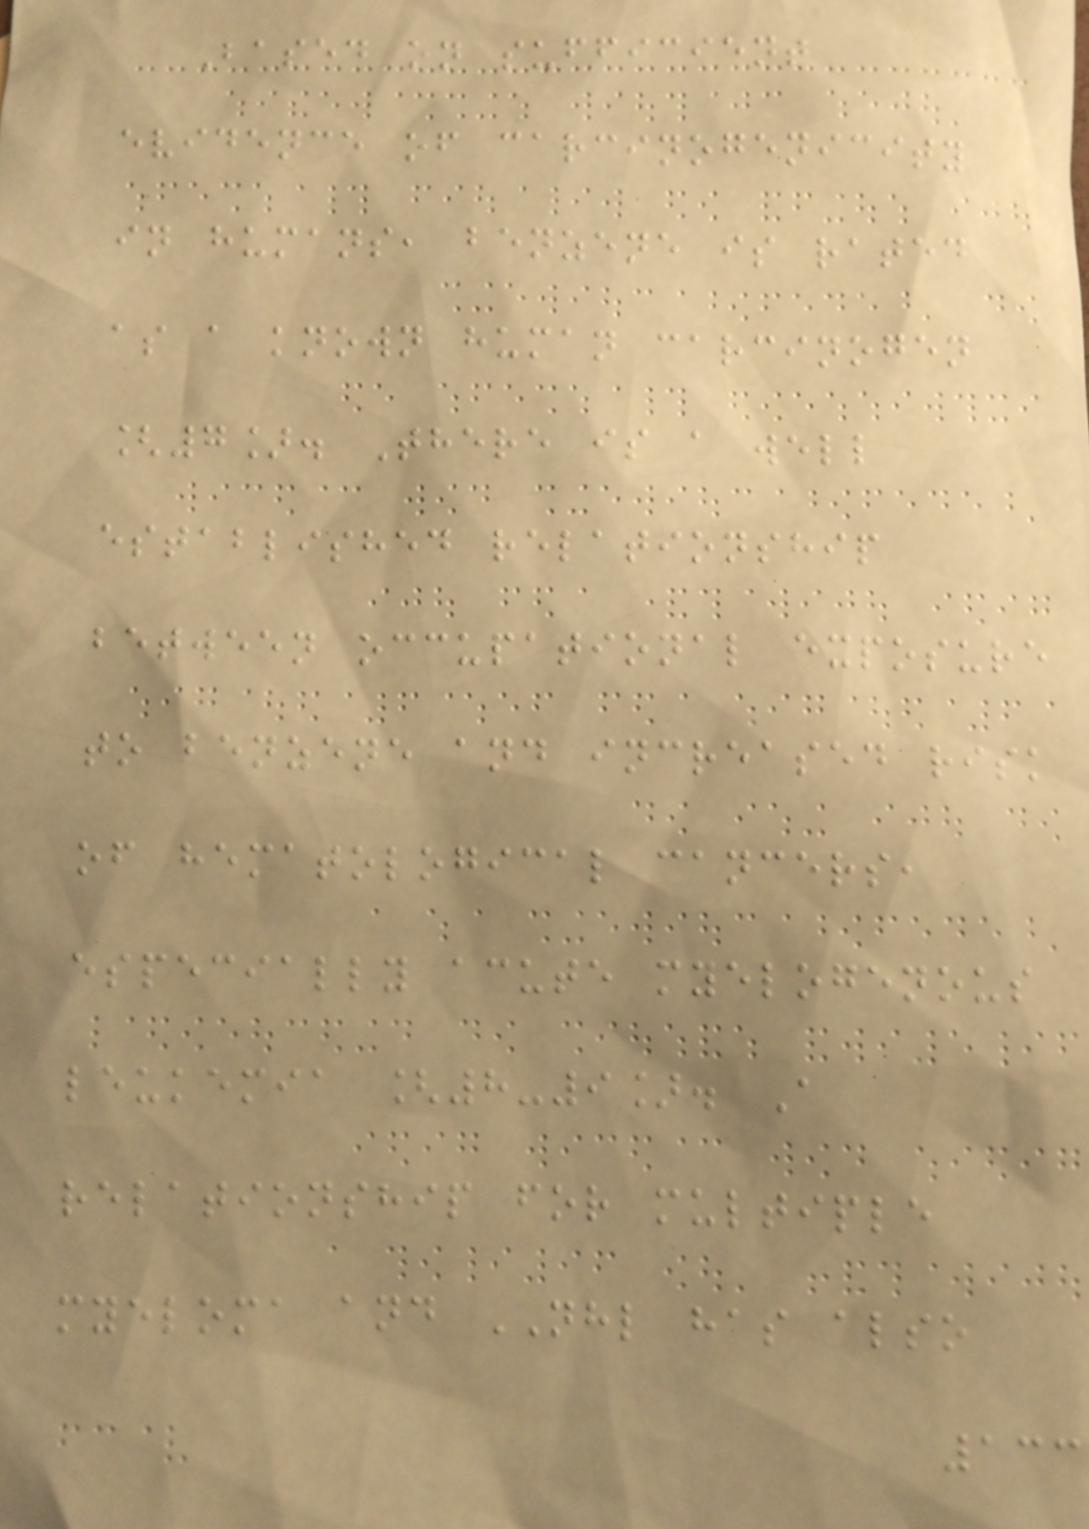Based on sufficient
evidence of carcinogenicity
in humans, benzene is rated
as a known human carcinogen
[7]. There is a well
established relationship
between occupational exposure
to benzene and increased risk
of hematological cancers,
especially acute myelogenous
leukemia [8-9]. A
relationship for multiple
myeloma and NHL has also
133
